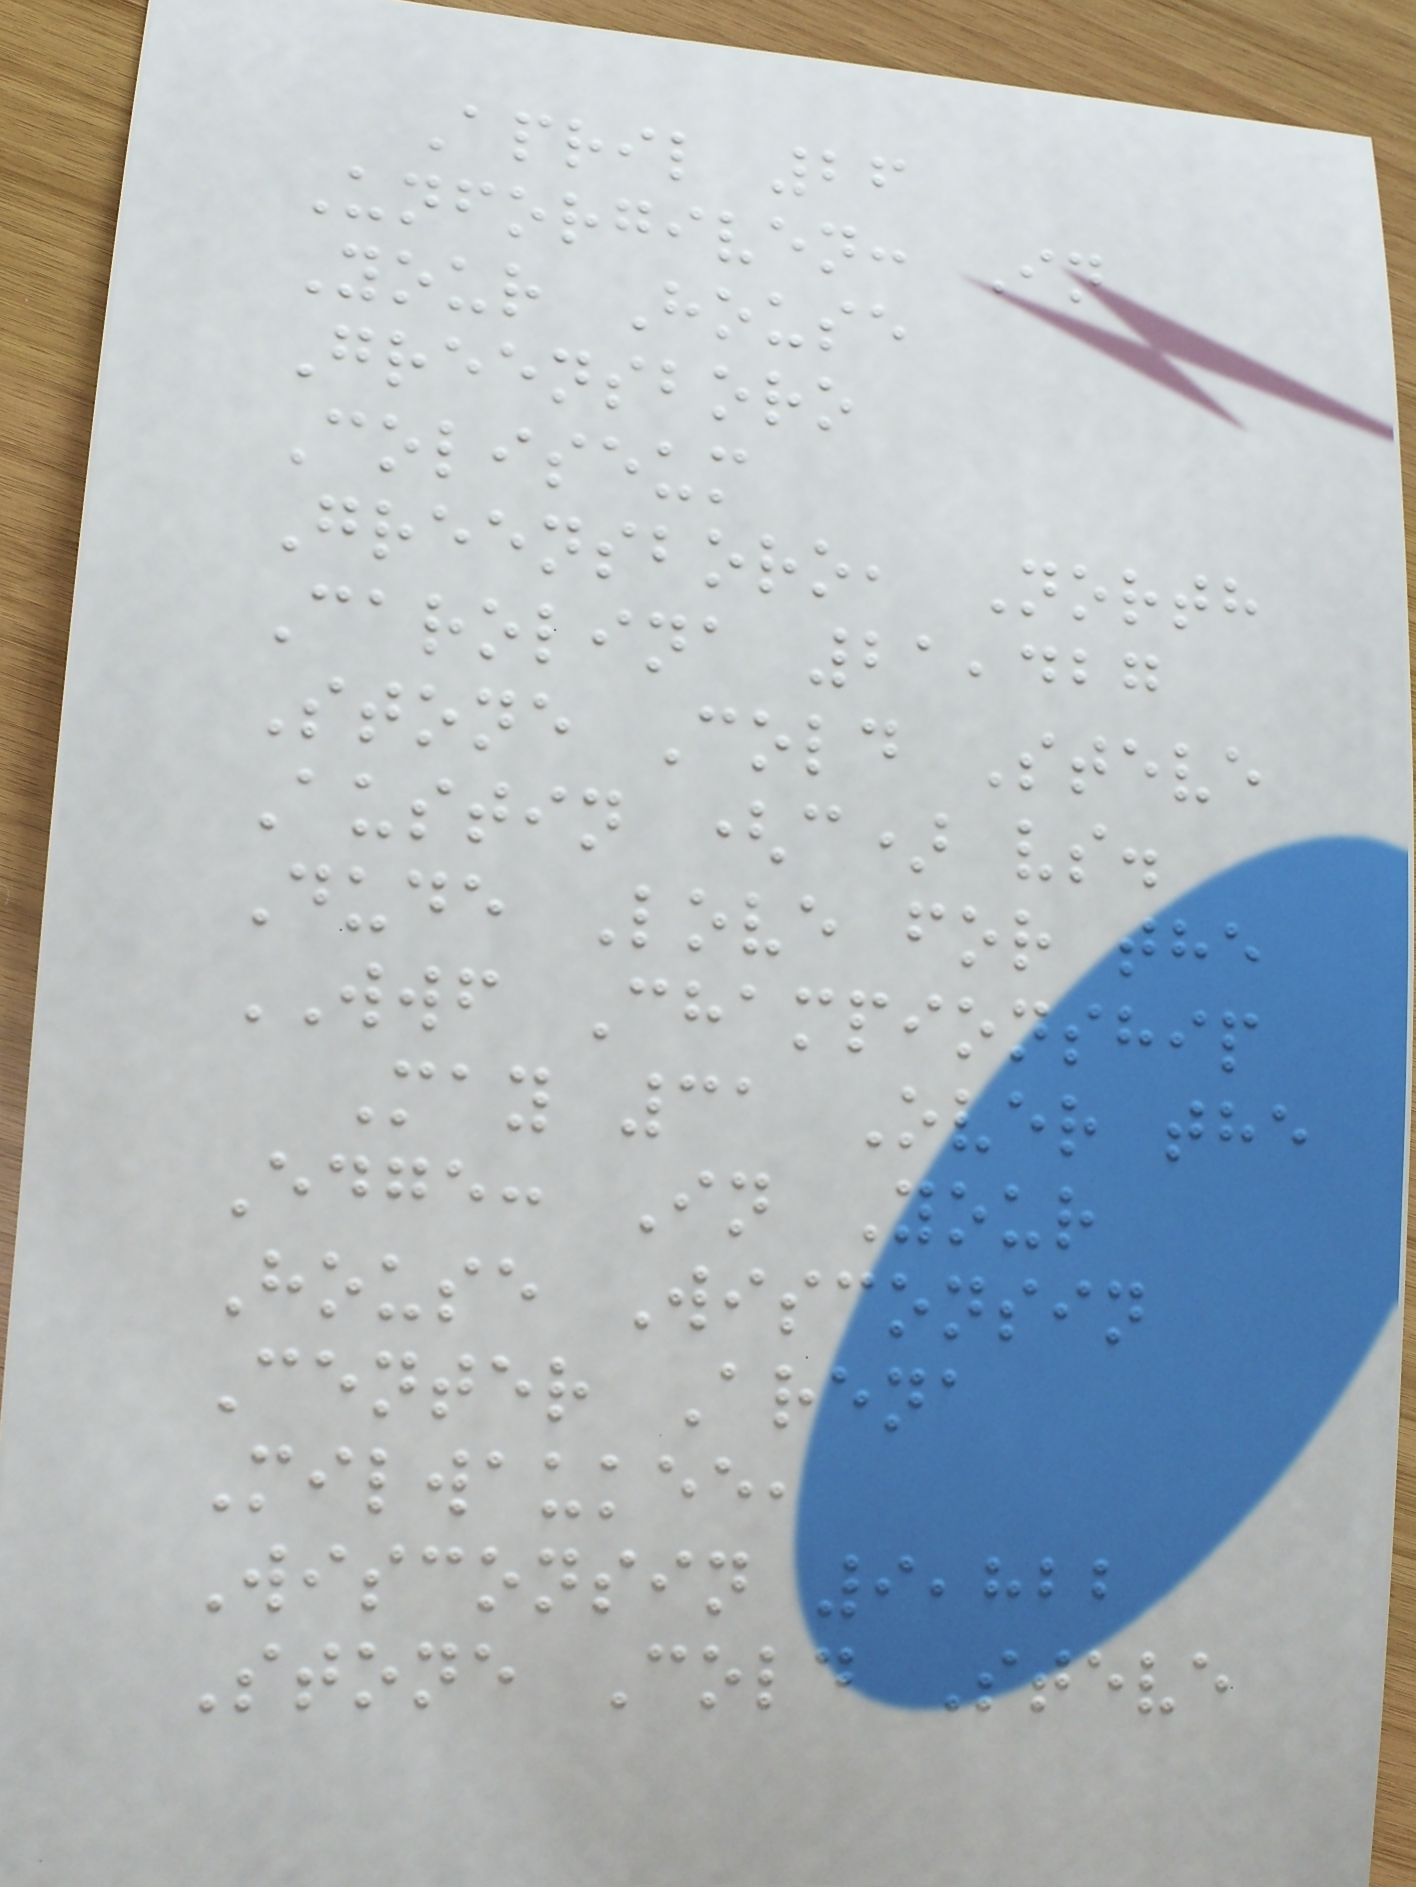April 26
Unforgiven: In
Your House
Greensboro
Coliseum
Greensboro, North
Carolina 21,427
Stone Cold Steve
Austin (c) vs.
Dude Love for the
WWF Championship
May 31 Over the
Edge: In Your
House Wisconsin
Center Arena
Milwaukee,
Wisconsin 9,822
Stone Cold Steve
